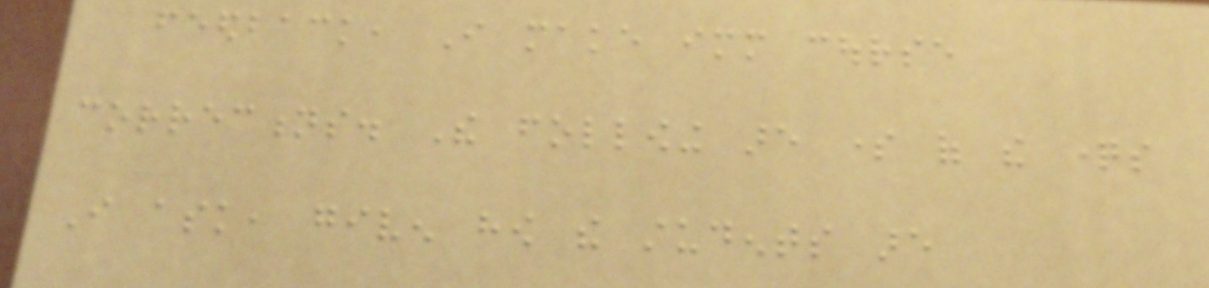feedback, I make immediate course
corrections. The following are some of the questions
I ask, given how the students are
